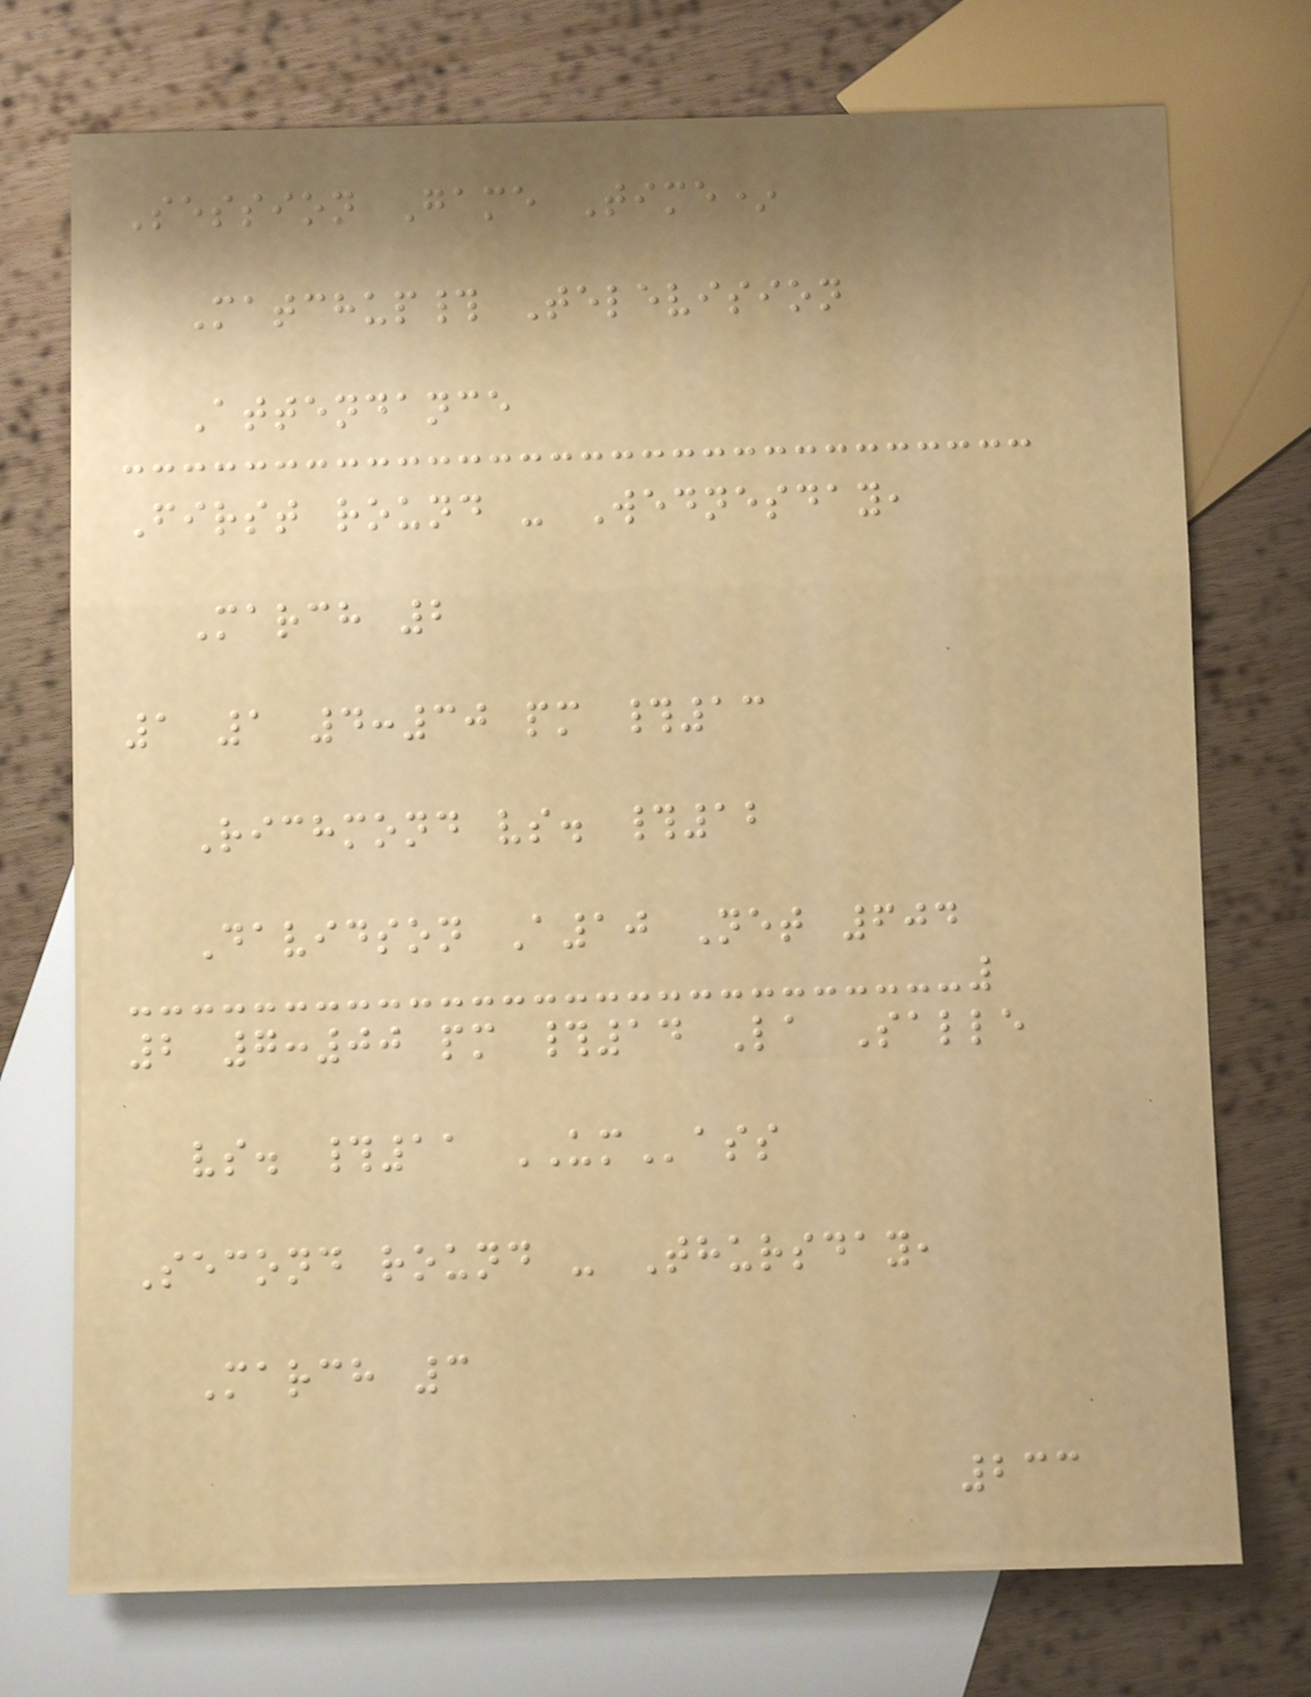Session Game Time*
Matchup# Television
Attendance
First round - Wednesday,
March 2
1 1 4:30 pm #13
Richmond vs. #12
Davidson A10 Net 604
2 7:00 pm #14 La Salle
vs. #11 UMass
Second round - Thursday,
March 3
233
